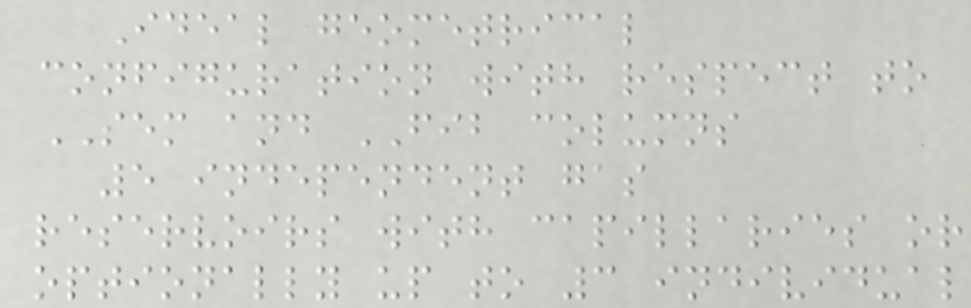Ideal geometrical
configuration with respect to
SEM and FIB columns
5 independent gas
reservoirs with capillaries or
optionally up to 3 individual
